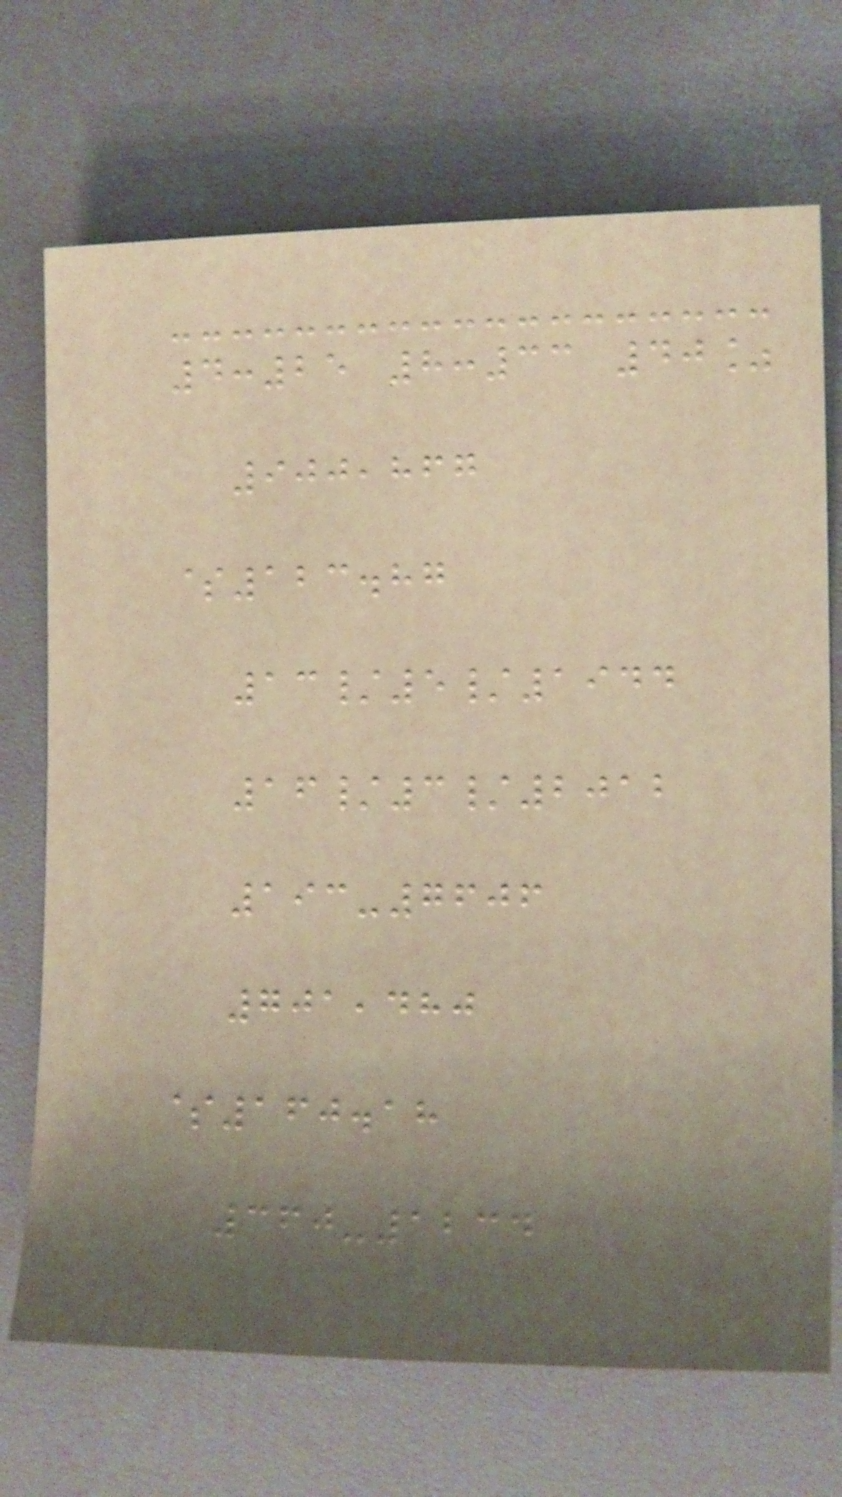4:25 8:33 40%
900,867
$123.87
13/5/1944
16/3/2012
193-7606
701,480
$160.18
360-1234
